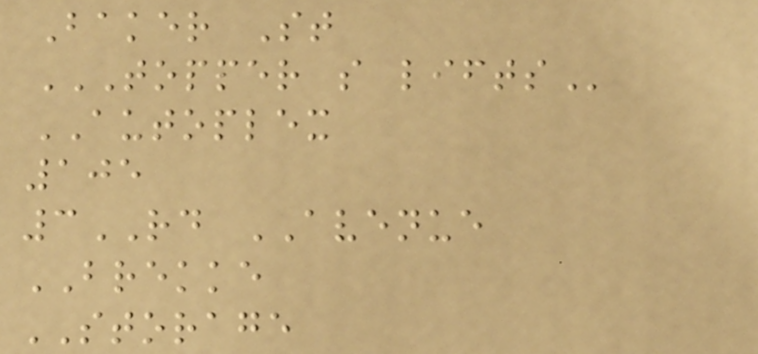Baker St
TOPPER S LIFTS
AUTOPLEX
105
3RD AVENUE
BREKKE
STORAGE
